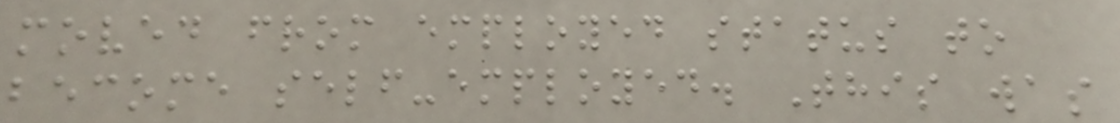moved from employed status to
become self-employed. This was
